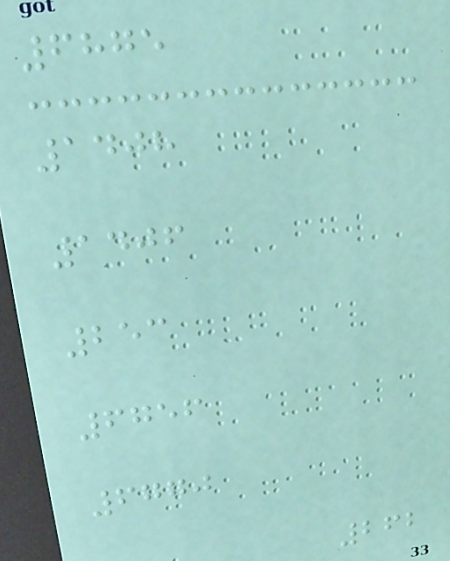6875
1408
1406
253
6756
6770
262
